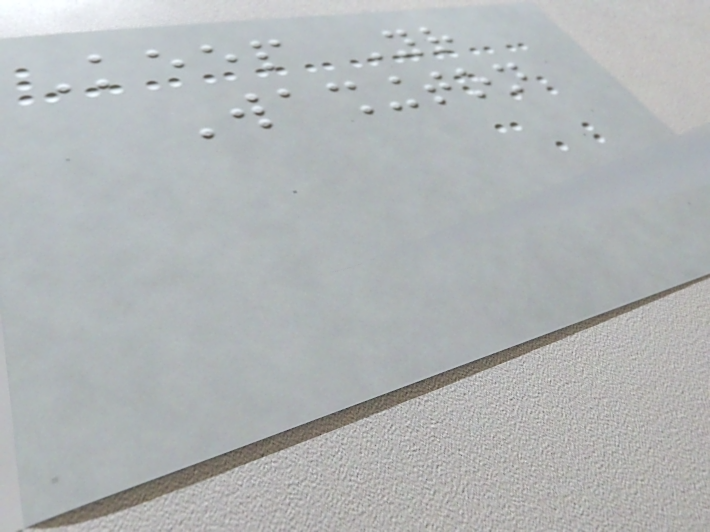Keep Your
Washington
